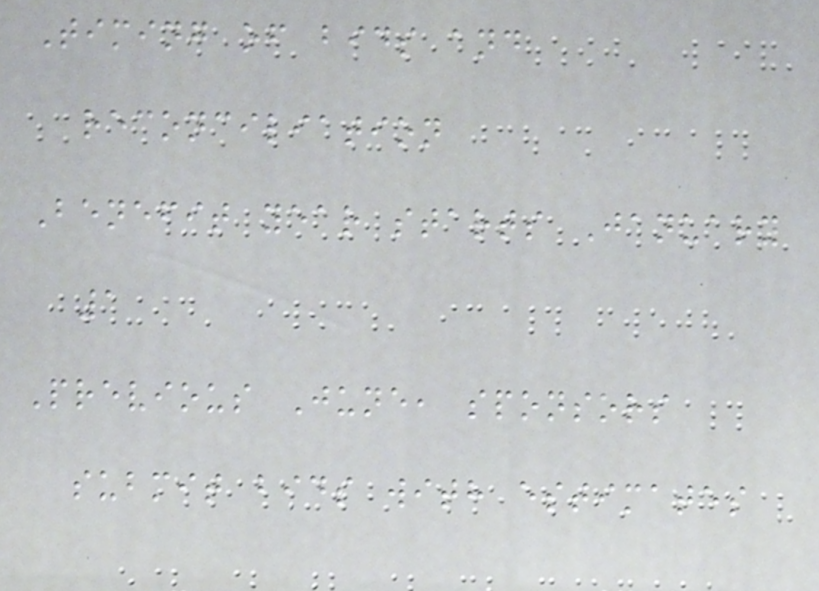Timing of bids and
reconciliation
Benefit year starts January
1
Previous June, sponsors
submit bids with estimates
